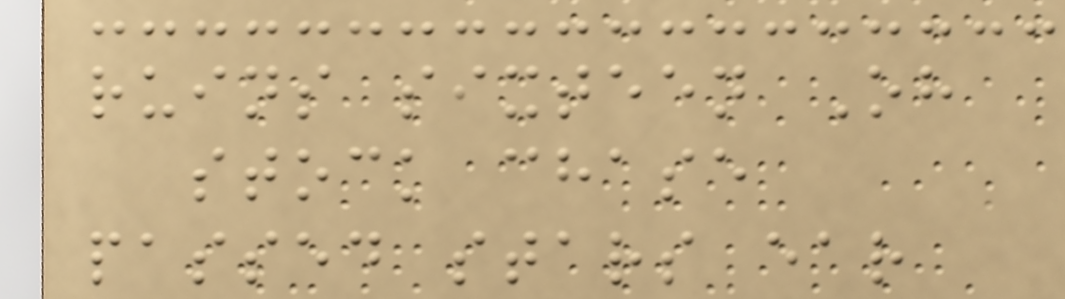ruins sixteen Oh
stock chase
passed stars ear
